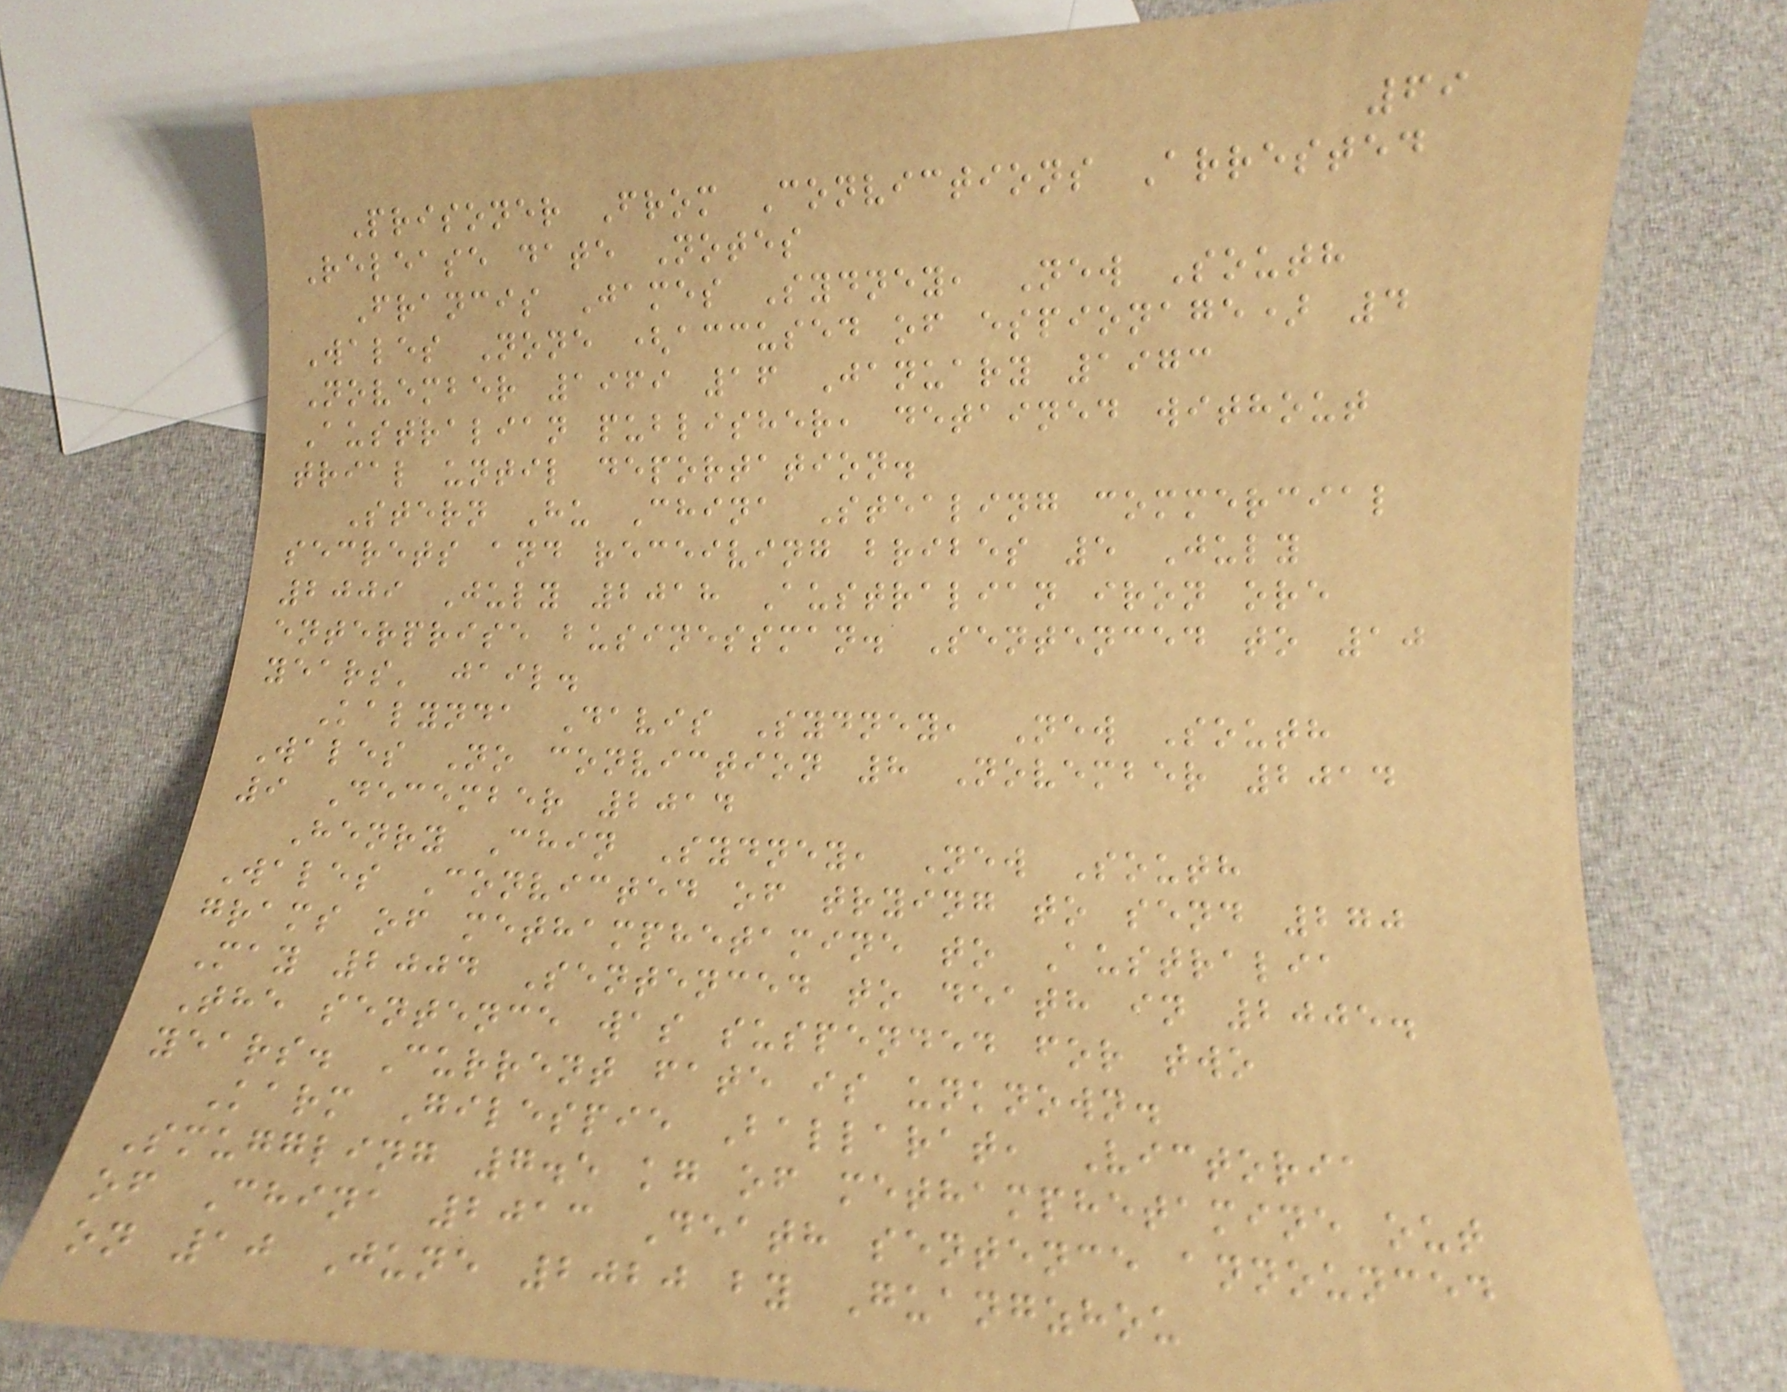69
Prisoner From Convictions Arrested
Release date Notes
Francis James Sydney, New South
Wales None (accused of espionage) 4
November 1969 16 January 1973
Australian publisher, detained without
trial until deportation.
Stern Hu China Stealing commercial
secrets and receiving bribes 5 July
2009 July 2018 Australian iron ore
enterprise businessman. Sentenced to 10
years' jail.
Kalynda Davis Sydney, New South
Wales No conviction 8 November 2014
9 December 2014
Henry Chin Sydney, New South
Wales Convicted of trying to send 270
grams of methamphetamine to Australia
May 2004 Sentenced to death in 2005.
The sentence was suspended for two
years. Current fate is unknown.
Karm Gilespie Ballarat, Victoria
Smuggling 7.5 kg of methamphetamine out
of China 2013 Death sentence announced
on 10 June 2020 by Guangzhou
